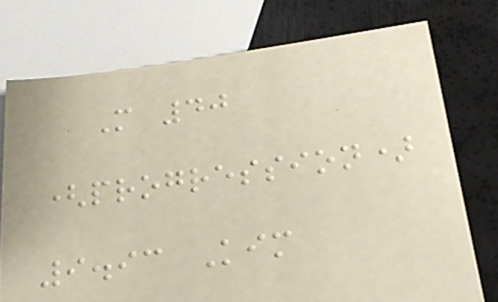M 40
(progression)
9.93 Kim
